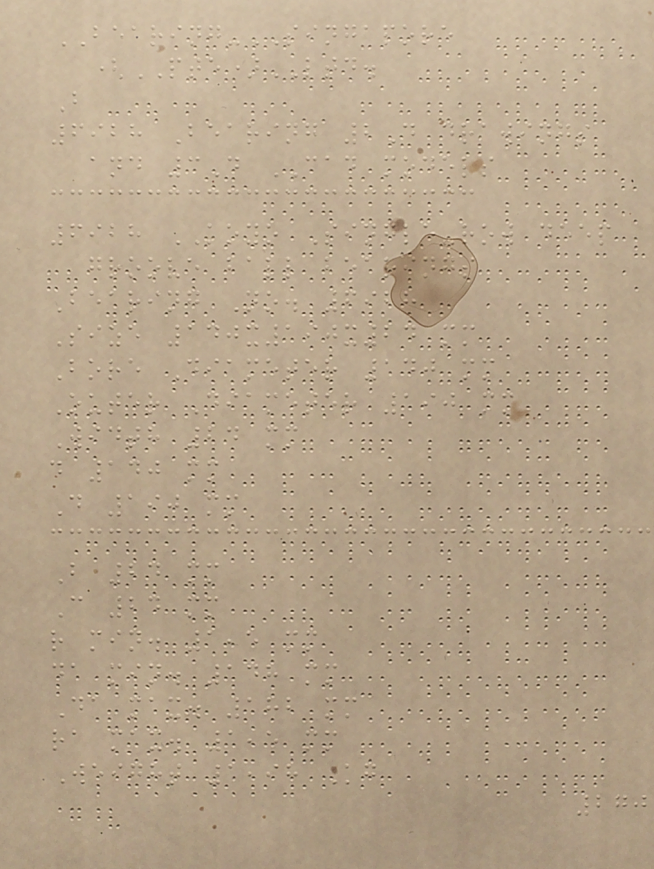BEARING-SINGAPORE
(PTE)LTD.
B
6928 Bearing 2D drawings
and 3D CAD models
6928 KOYO Single-row deep
groove ball bearings
Bearing No. 6928
Size 140x190x24 mm
Bore Diameter 140 mm
Outer Diameter 190 mm
Width 24 mm
d 140 mm
D 190 mm
B 24 mm
C 24 mm
r min. 1,5 mm
da min. 148 mm
Da max. 182 mm
ra max. 1,5 mm
Weight 1,98 Kg
270
